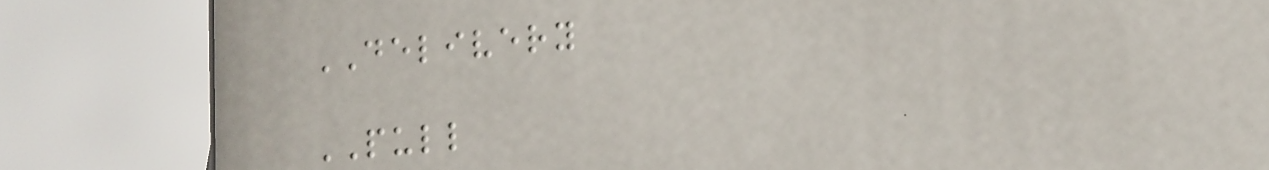DELIVERY
PULL
